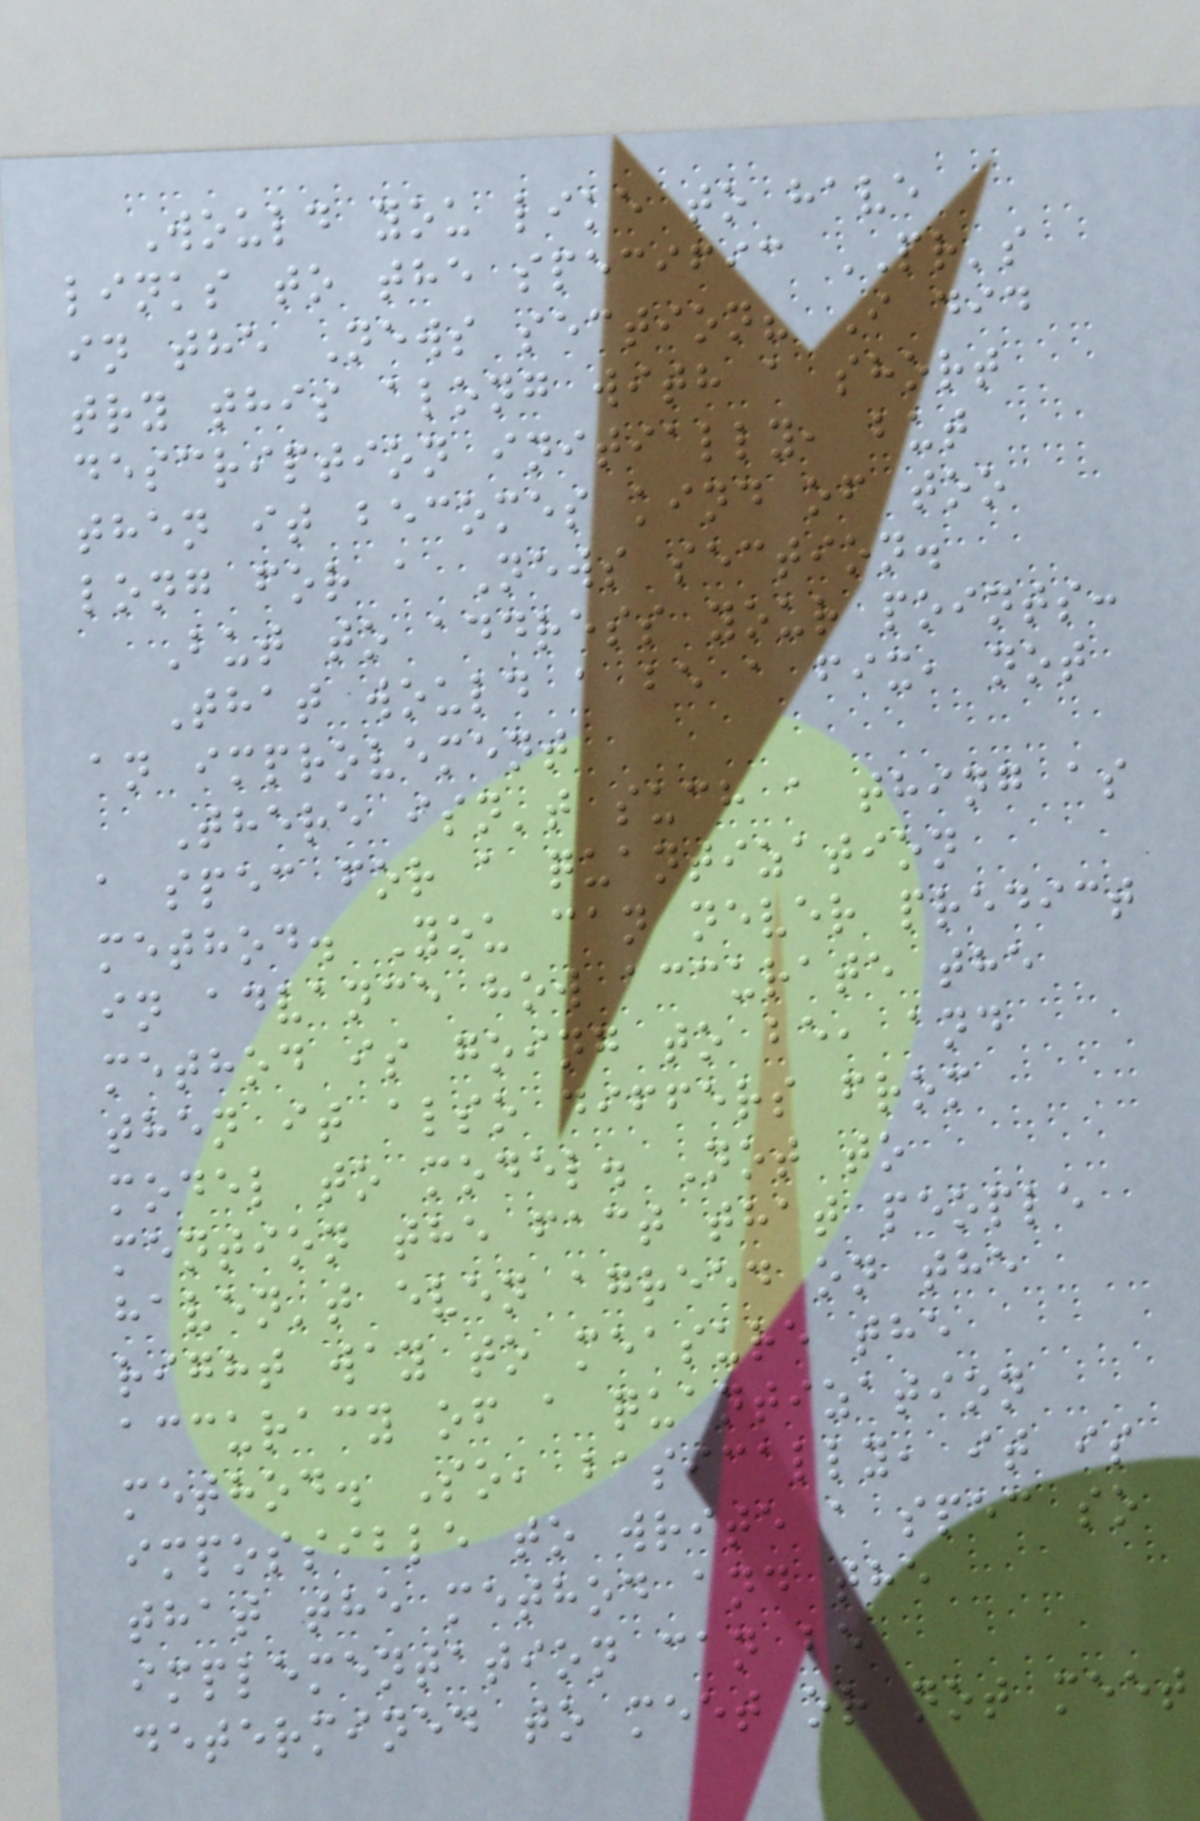Would you like to have
links to the specific PR's
in the News section? I did
try this along with a short
description initially, but
then it becomes kind of too
long for a News section.
But to address your points:
That would a be a fix, not
an improvement
There isn't such a thing as
a spec for a quantization
method. You can never predict
in advance how accurate the
method is going to be, and
then it also differs from
model to model. Not to
mention the fact that people
haven't even agreed on the
right way to measure the
accuracy of a quantization
method. So, basically, it is
impossible to write a spec so
that the method and the
implementation can be
determined to meet or not meet
